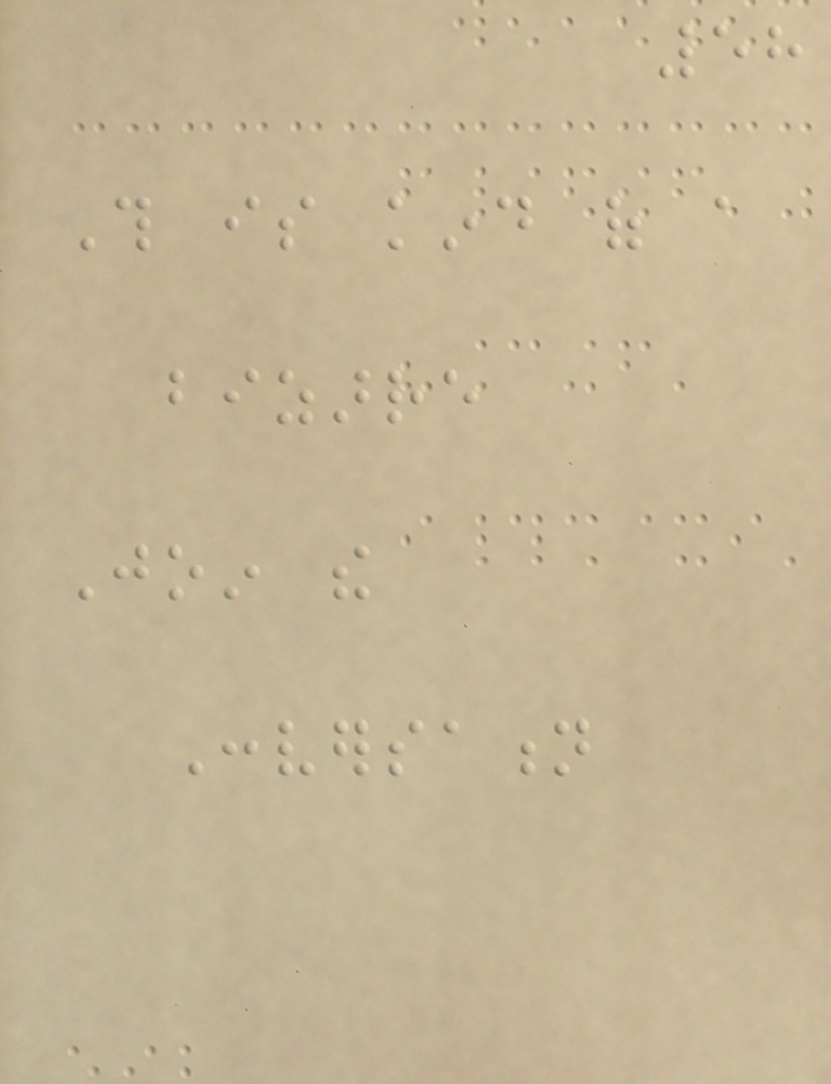58
This is kind of a
bizarre
Join the
Conversation
